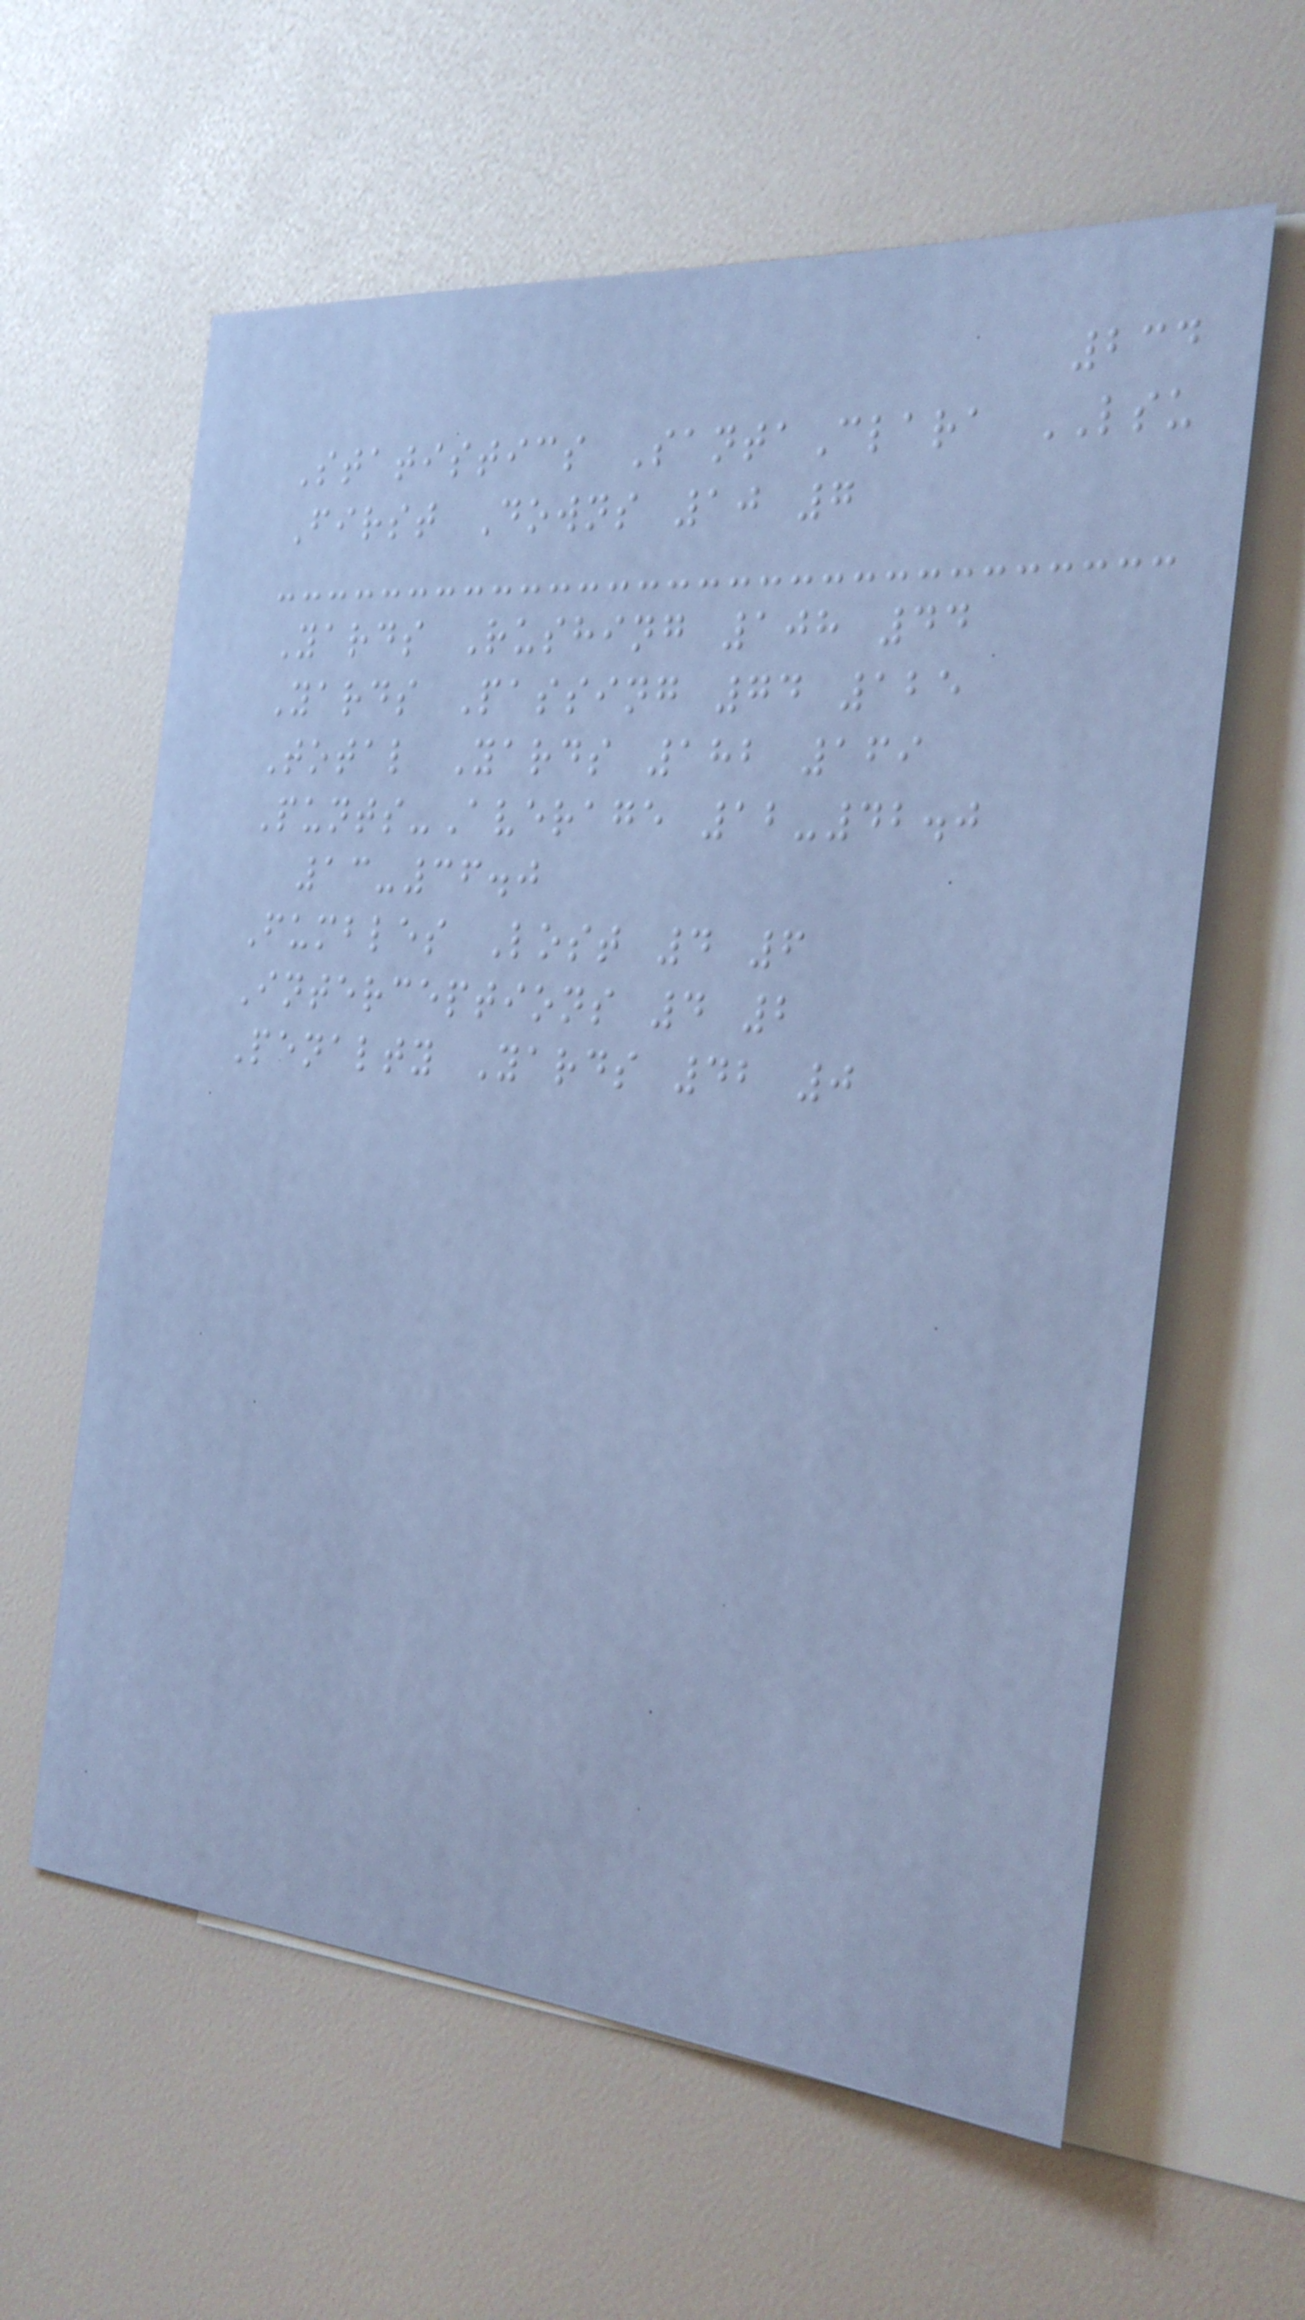234
Statistics SantaClara LSU
First Downs 10 7
Yards Rushing 108 44
Yards Passing 74 125
Total Yards 182 169
Punts-Average 12-42.0
13-36.0
Fumbles Lost 4 6
Interceptions 4 2
Penalty Yards 42 0
